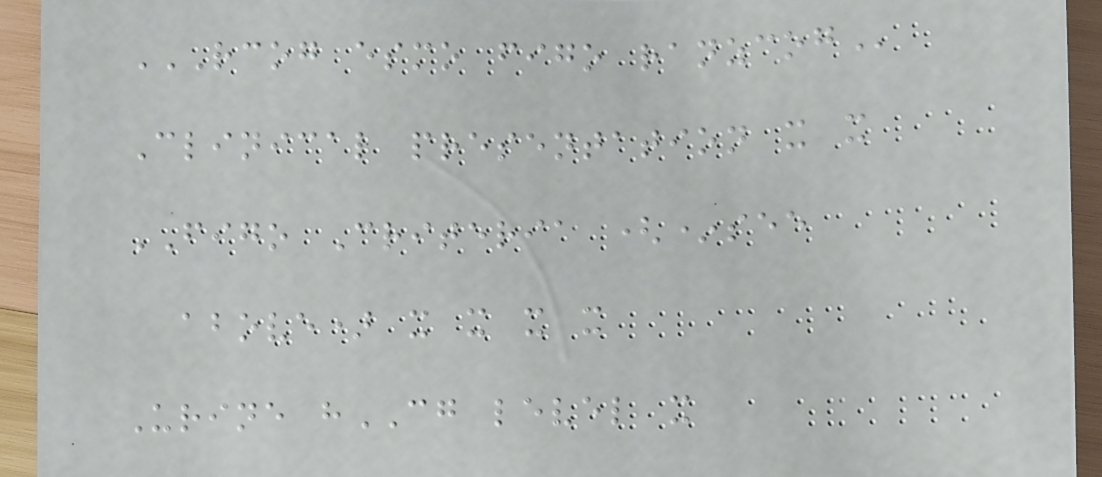RCOG ESMO FIGO RANZCOG
Clinical presentation x x
FIGO Criteria (*see
above) x x x x
Urine hCG level x
